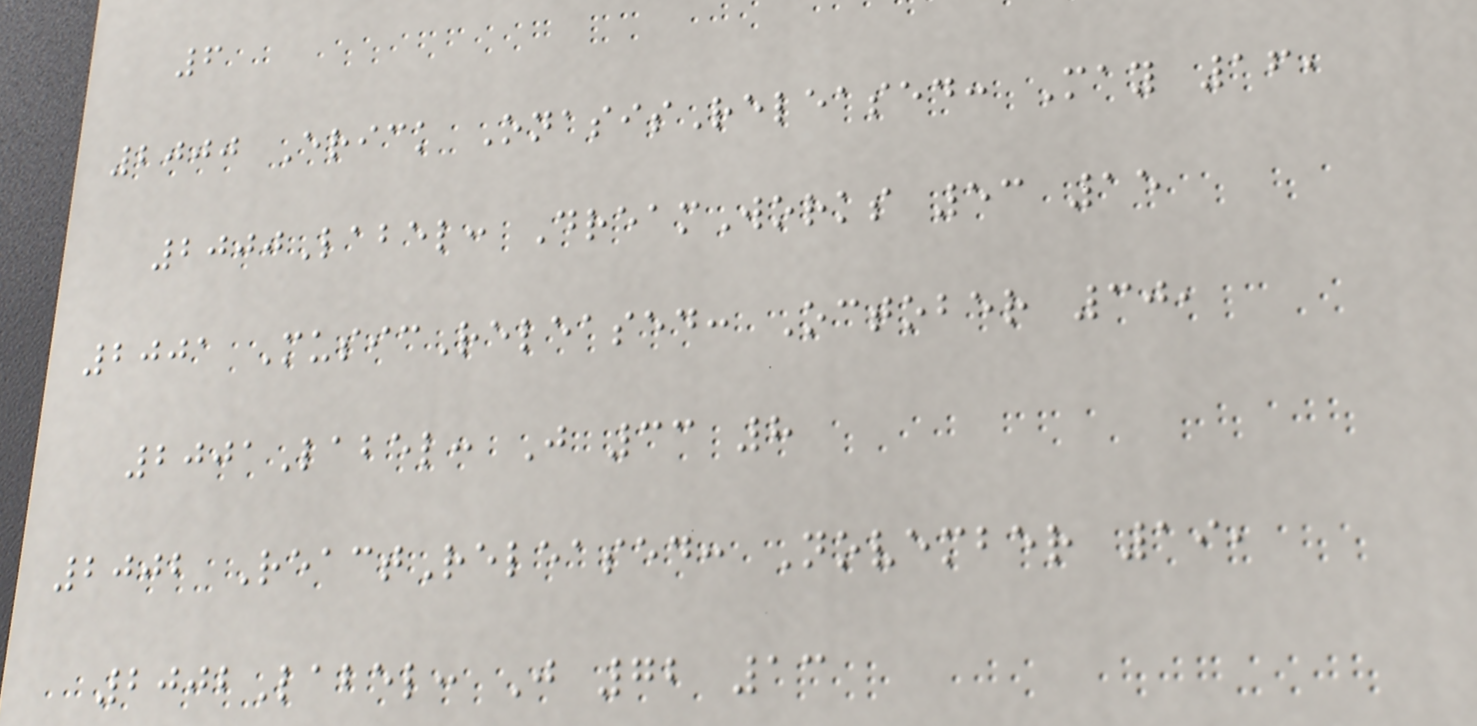6
2000 Erick OnasisReleased: May 16,
2000Label: DreamWorks 53 15
2001 MusicReleased: October 30,
2001Label: J 33 8
2002 ReactReleased: November 19,
2002Label: J 72 13
